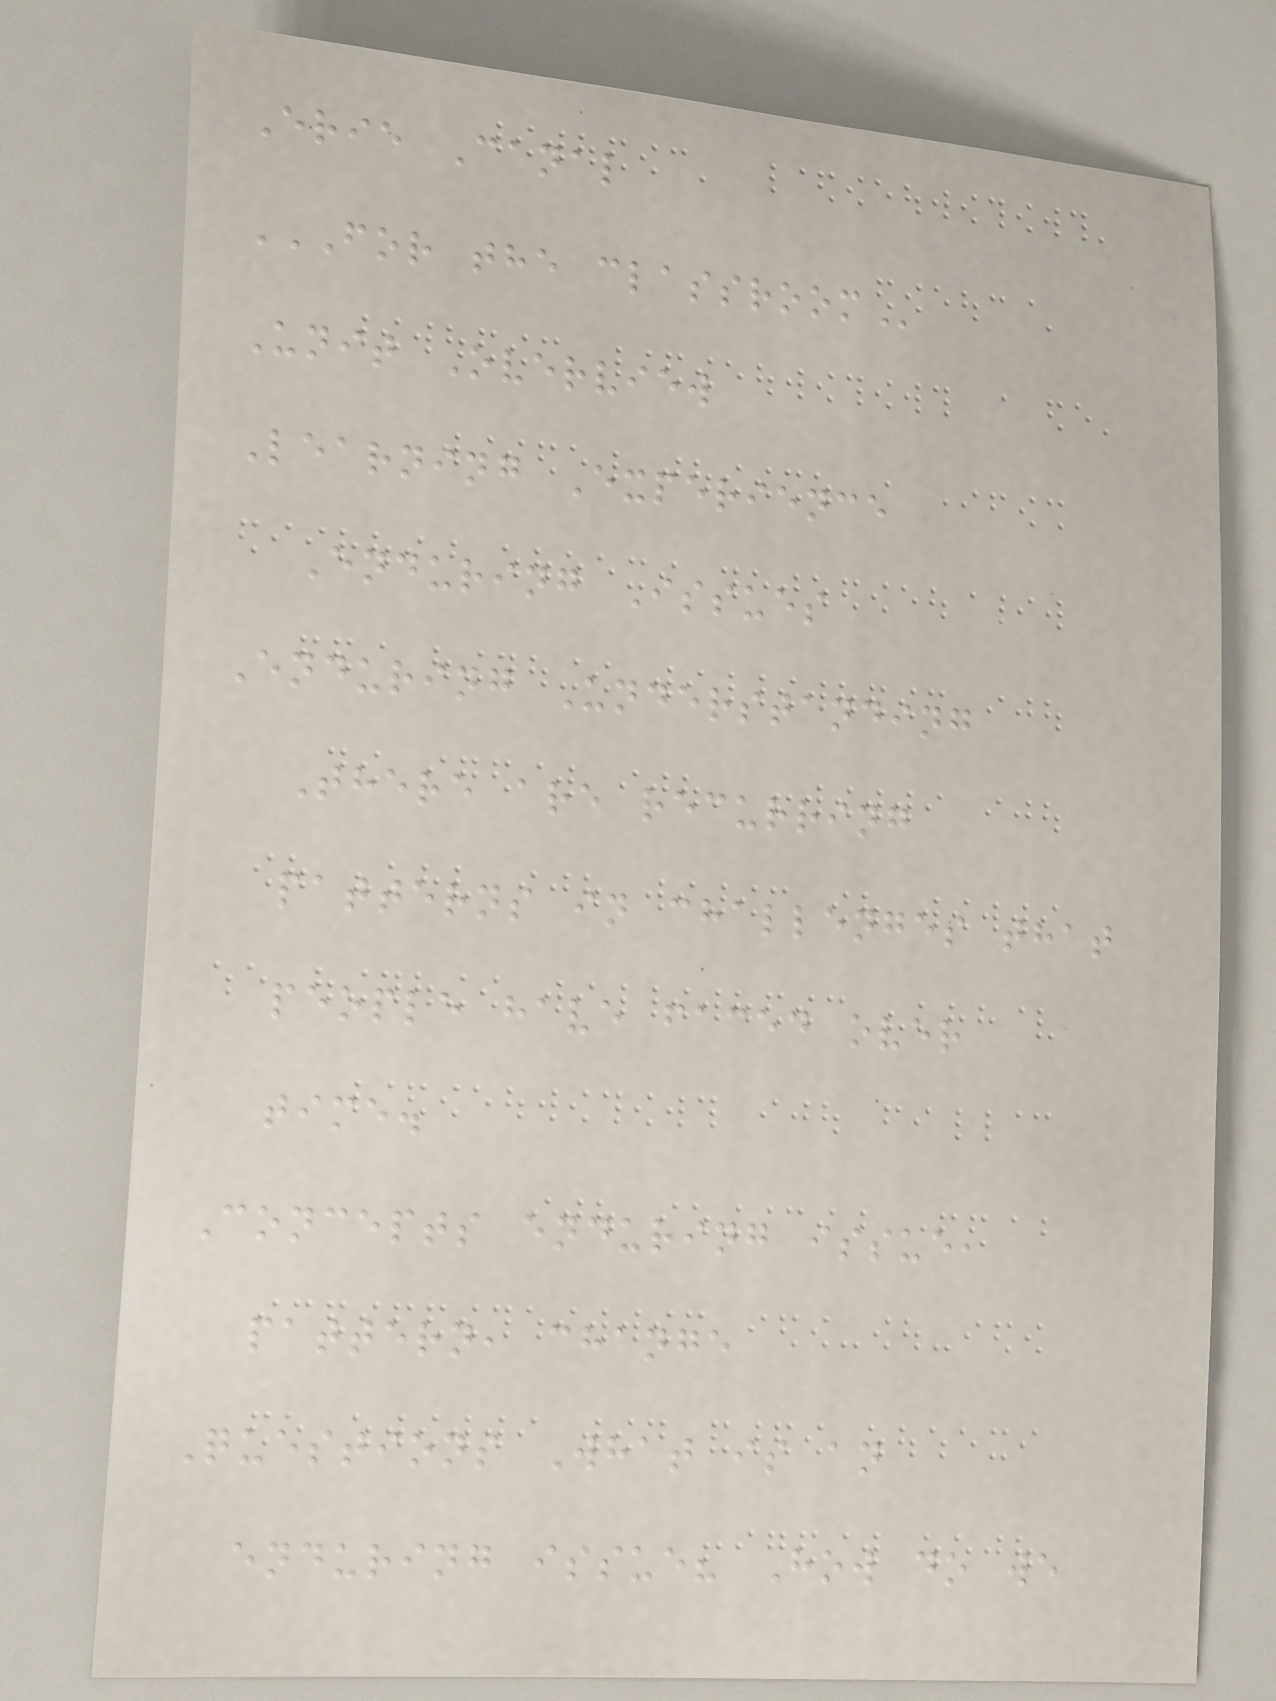Erie Canal
FOR THE CLASSROOM
Unit Overview
Learning Experience
Enduring Issues
Enduring Understanding
There are recurring
patterns in challenges that
people have faced over
time.
Concepts enduring issue,
pattern, change
Questions What is an
enduring issue? How do we
